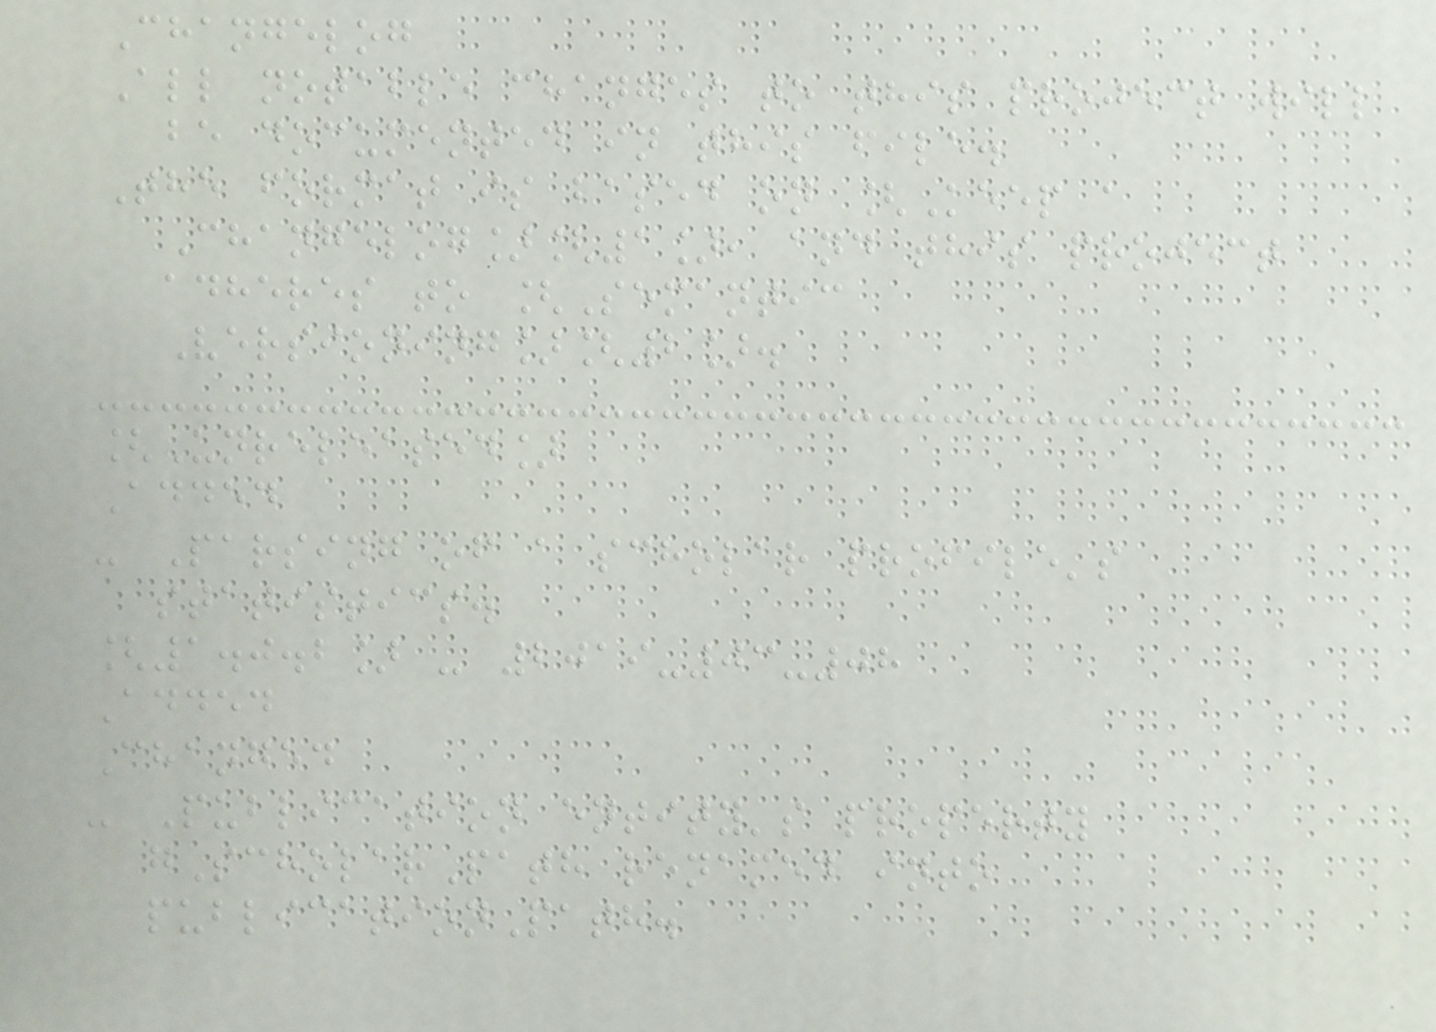Changelog
All notable changes to this project will
be documented in this file.
The format is based on [Keep a
Changelog][1], and this project
adheres to [Semantic
Versioning][2].
[Unreleased]
Added
- Parsing of a scholar profile's
statistics.
[1.0.2] - 2019-03-08
Added
Changed
- Publication entity's property
gScholarPath renamed into
publicationPath.
